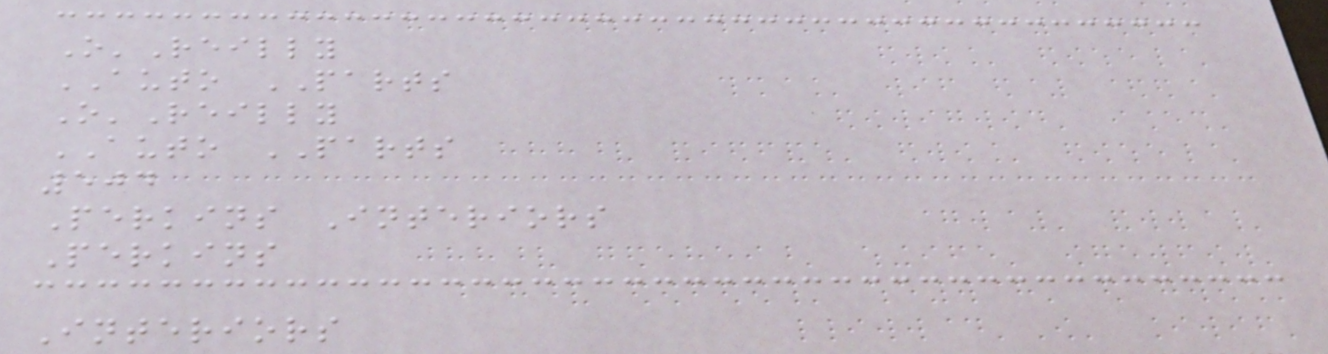O'Reilly
AUTO PARTS
O'Reilly
AUTO PARTS
504
Perkins Interiors
Perkins
Interiors
